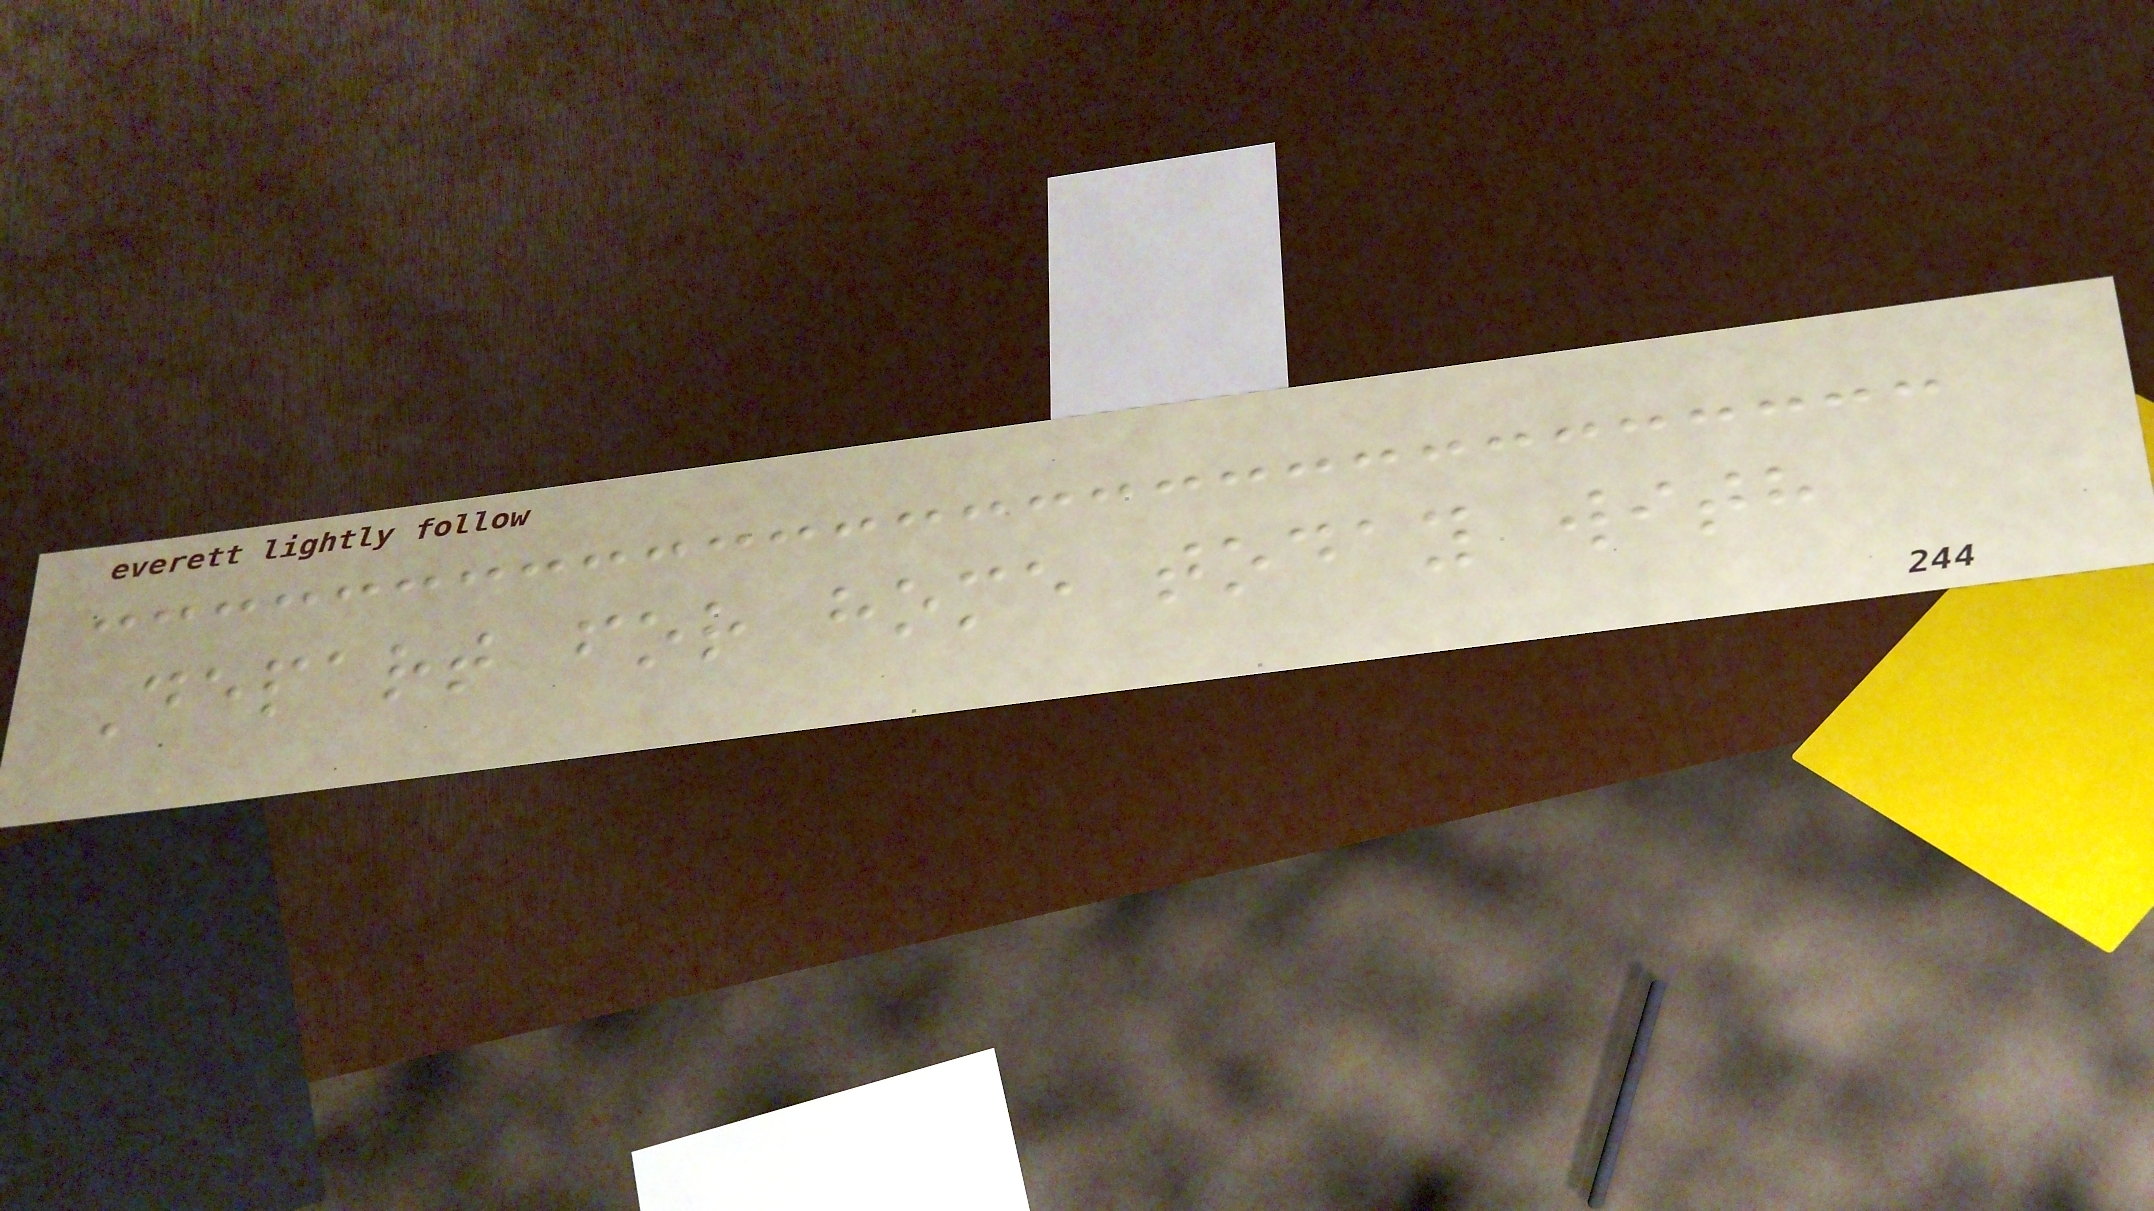Depart for home today with
